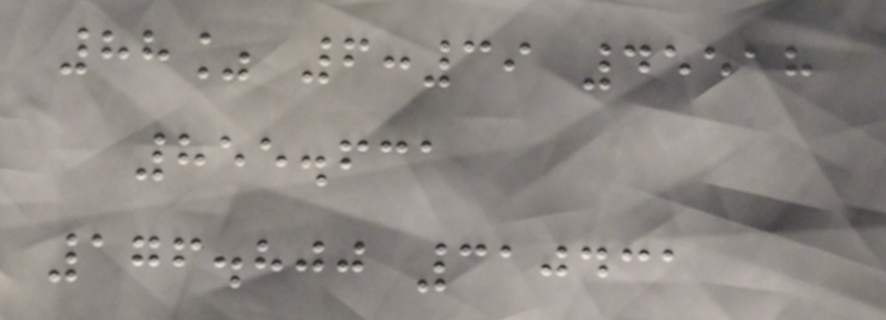88% 6:39 45518
855.631
176.800 310431
